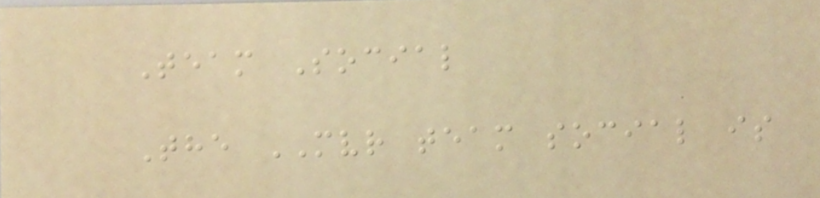Team Social
The MVR team social is
